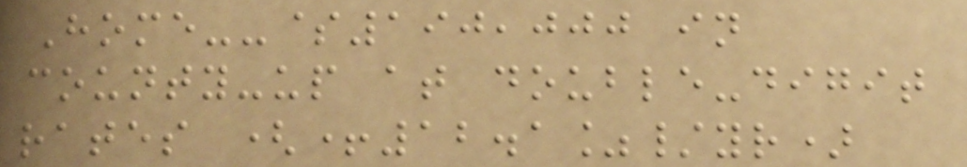Home--$190,000 in
county-up at double-digit
rates (+12.1%/yr)
